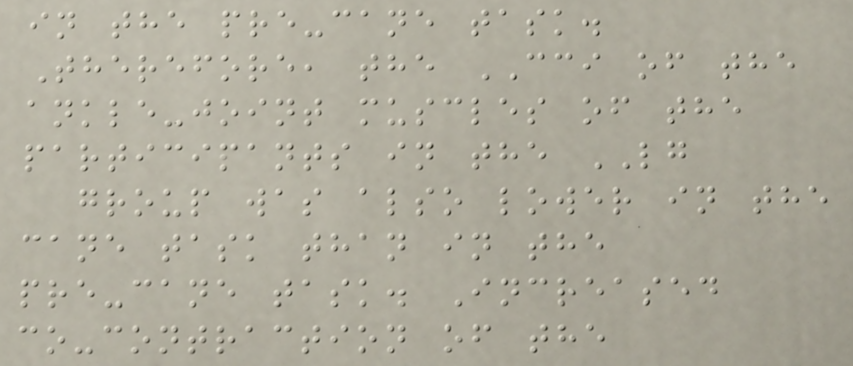in the pre-cane task.
Therefore, the CCI of the
ankle-joint muscles of the
participants in the LG
group was also lower in the
cane task than in the
pre-cane task. Increased
co-contraction of the
